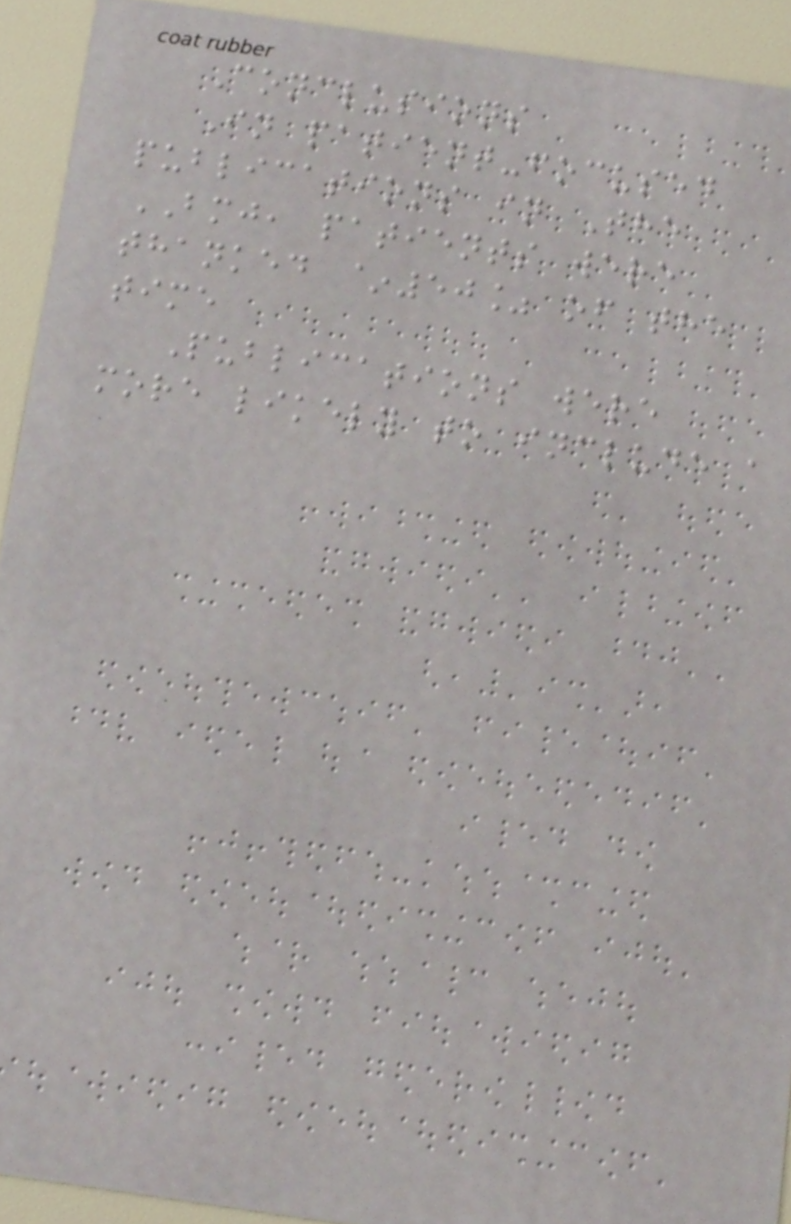Conclusions
In patient-focused
publications in The
BMJ, patients were
thanked ~50% of the
time
Publications were
more likely to include a
